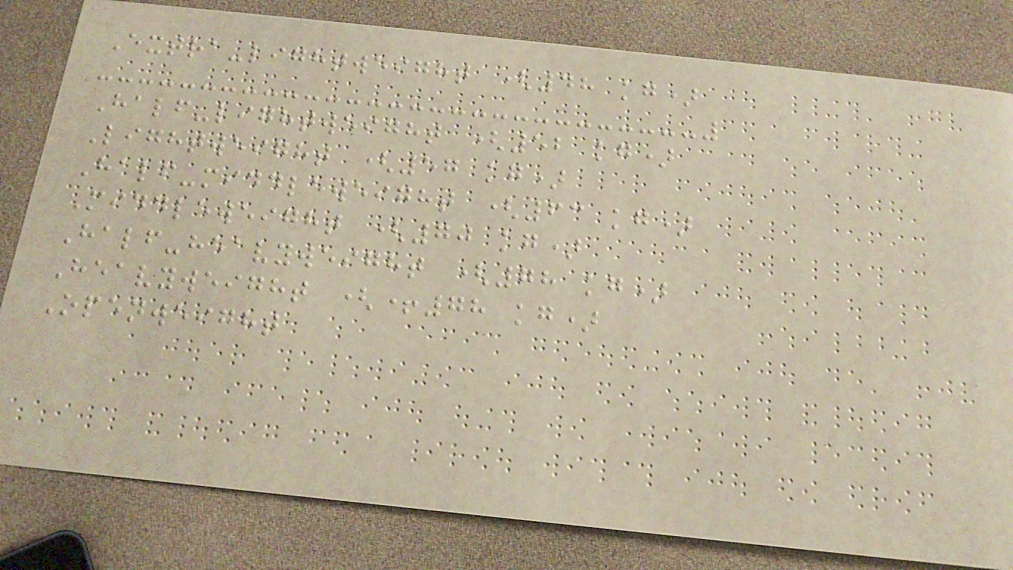Extra-lightweight (48 kg)
Half-lightweight (52 kg)
Lightweight (57 kg)
Half-middleweight (63 kg)
Middleweight (70 kg)
Half-heavyweight (78 kg)
Heavyweight (+78 kg)
Openweight
